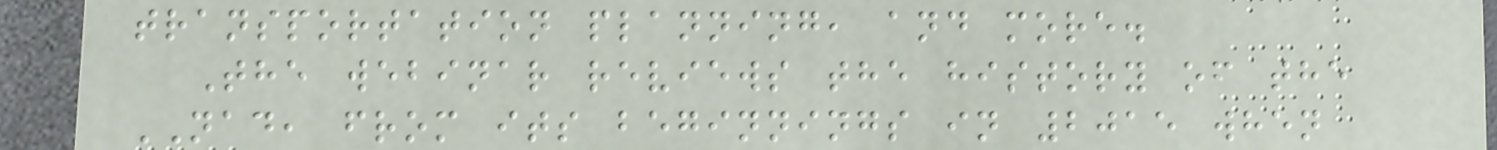transportation planning, and more.
The webinar reviews the history of the
NAD, from its beginnings in 2015 when
